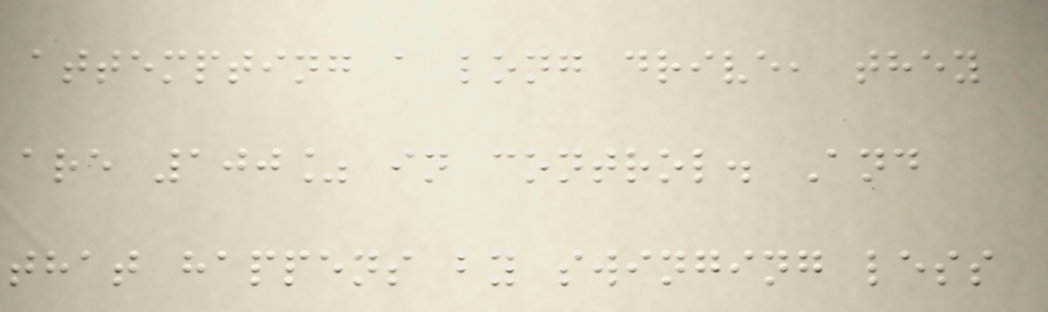attempting a long drive, they
are 100% in control. And
that happens by swinging less
